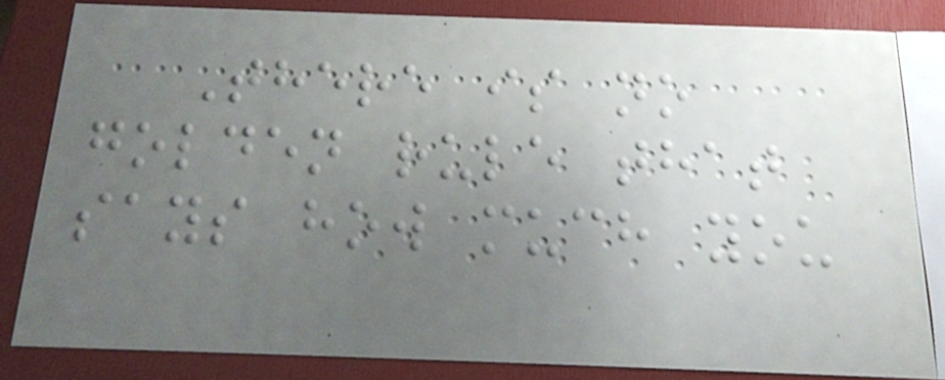There is no
golden rule that
says how much you
